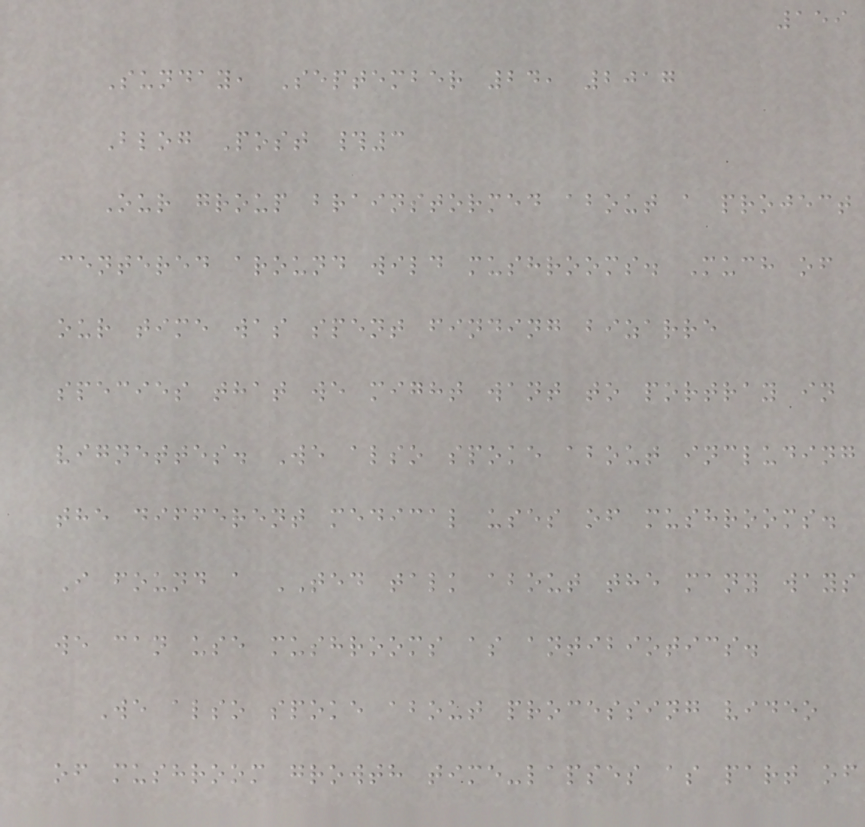159
Sunday, September 24, 2017
Blog Post #3
Our group brainstormed about a project
centered around wild mushrooms. Much of
our time was spent finding bizarre
species that we might want to portray in
vignettes. We also spoke about including
the different medical uses of mushrooms.
I found a TED talk about the many ways
we can use mushrooms as antibiotics.
We also spoke about processing video
of mushroom growth time-lapses as part of
